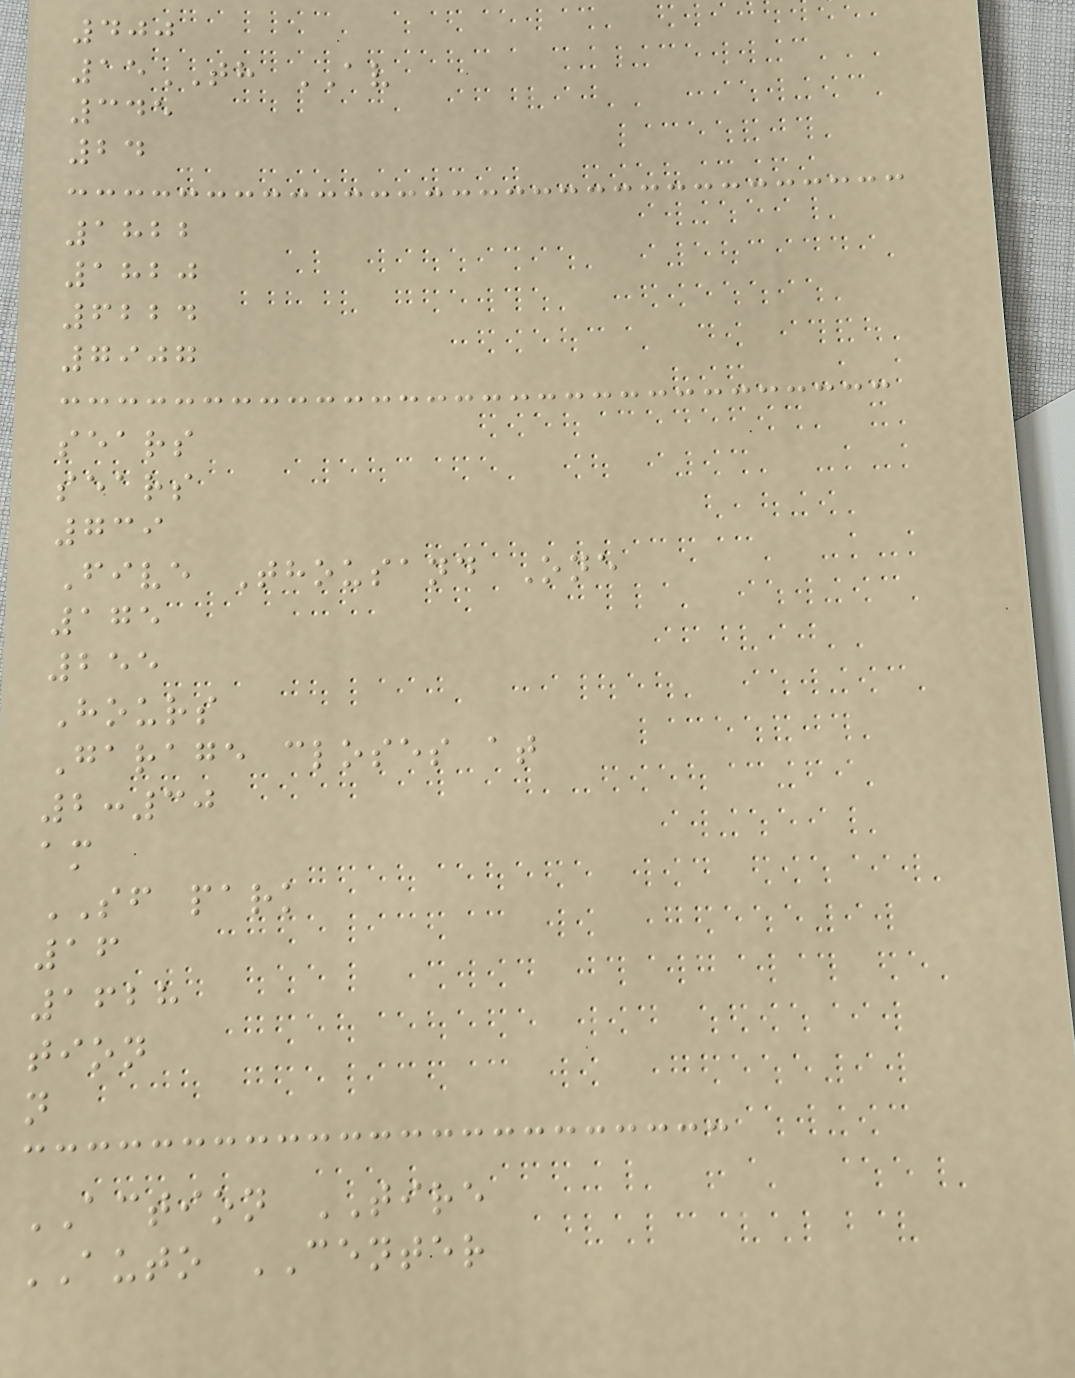400
15TH AV
345
24
1822
1820
6224
7907
sears
sears
739
Five Thousand One
175
255
Hours
Garage closes at
2:30
am
SF park
16
1628
tion
n
ACTION TIRE
AUTO CENTER
